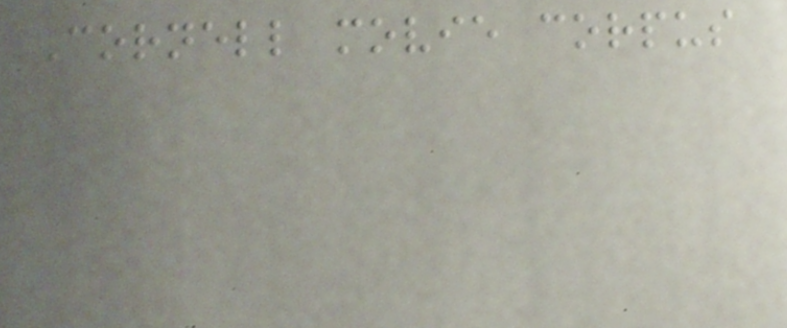Cornell movie corpus
